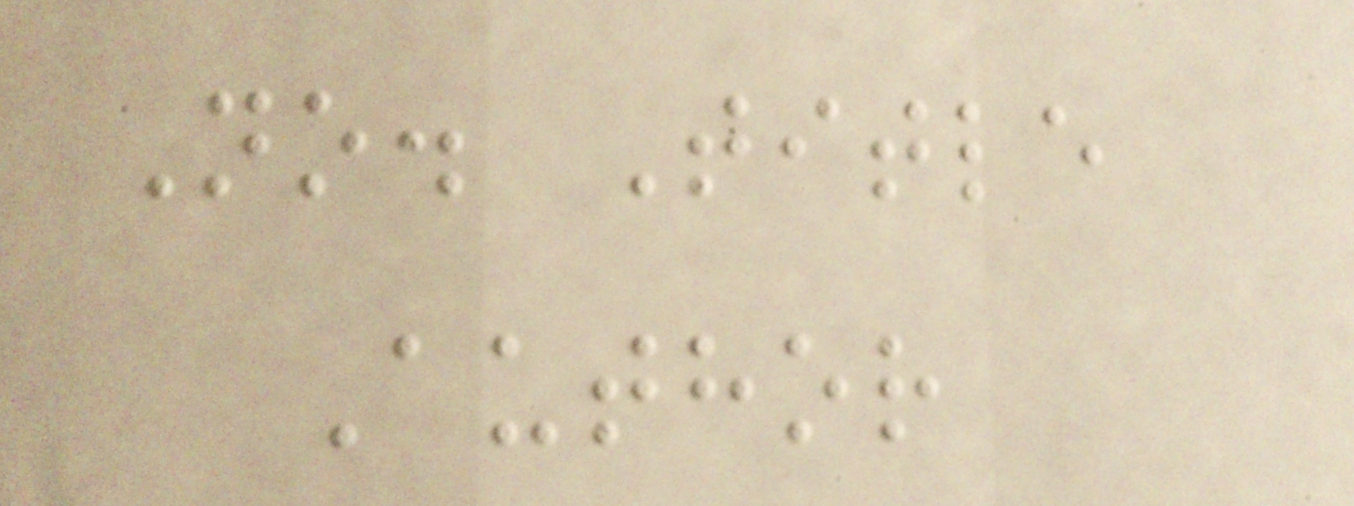No. Title
Author
